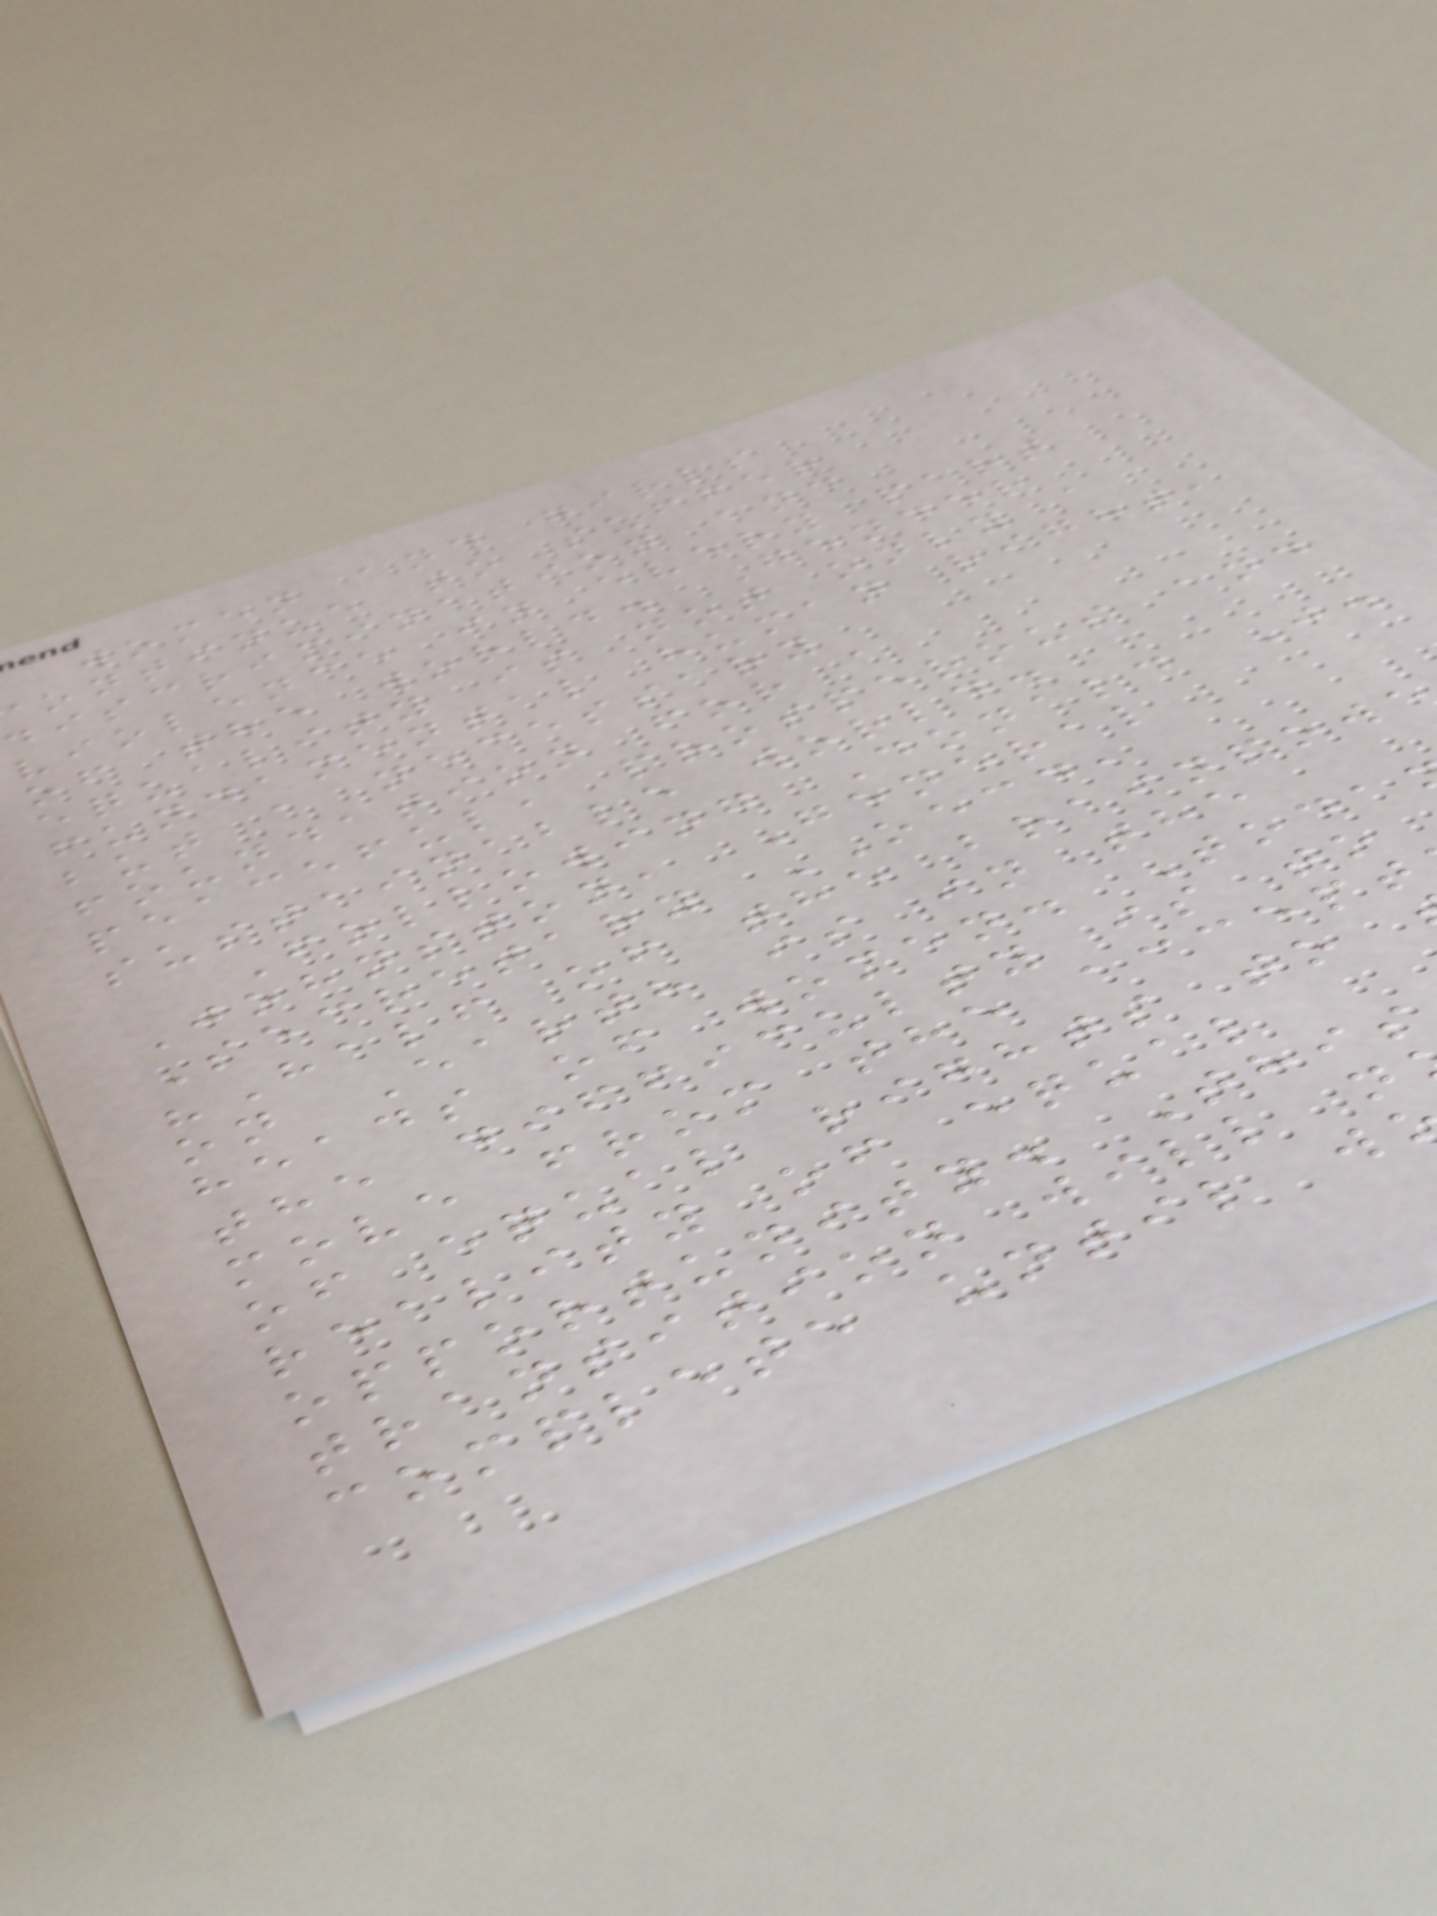women and girls
ontinue to suffer
discrimination and
violence in every part
of the world. Gender
equality is not only a
fundamental human right,
but a necessary
foundation for a
peaceful, prosperous and
sustainable world.
Following Donald J.
Johnston, General
Secretary OECD,
"Half of the brainpowe
on Earth is in the
heads of women. Toda
the difficulty is to
move from the accept
of equal rights to
reality of equal
opportunity. This
transition will n
complete until w
